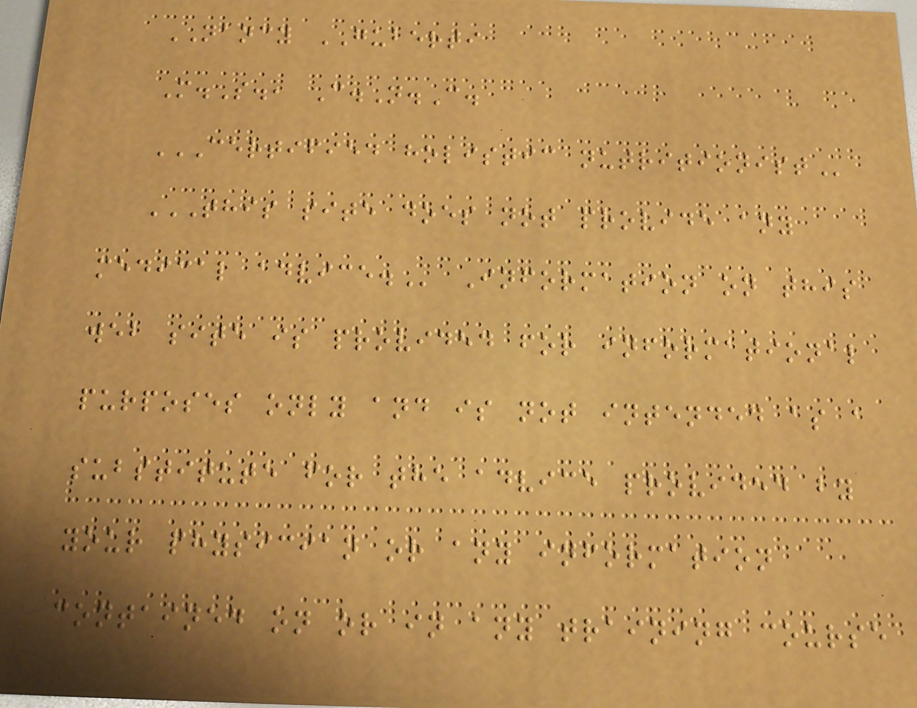NANCY GUBERTI
M.S., C.N.C.
CERTIFIED HOLISTIC NUTRITIONIST
THIS SITE DOES NOT PROVIDE ANY
MEDICAL ADVICE. Information on this
web site is provided for informational
purposes only and is not intended as a
substitute for the advice provided by
your physician or any information
contained on or in any training course
